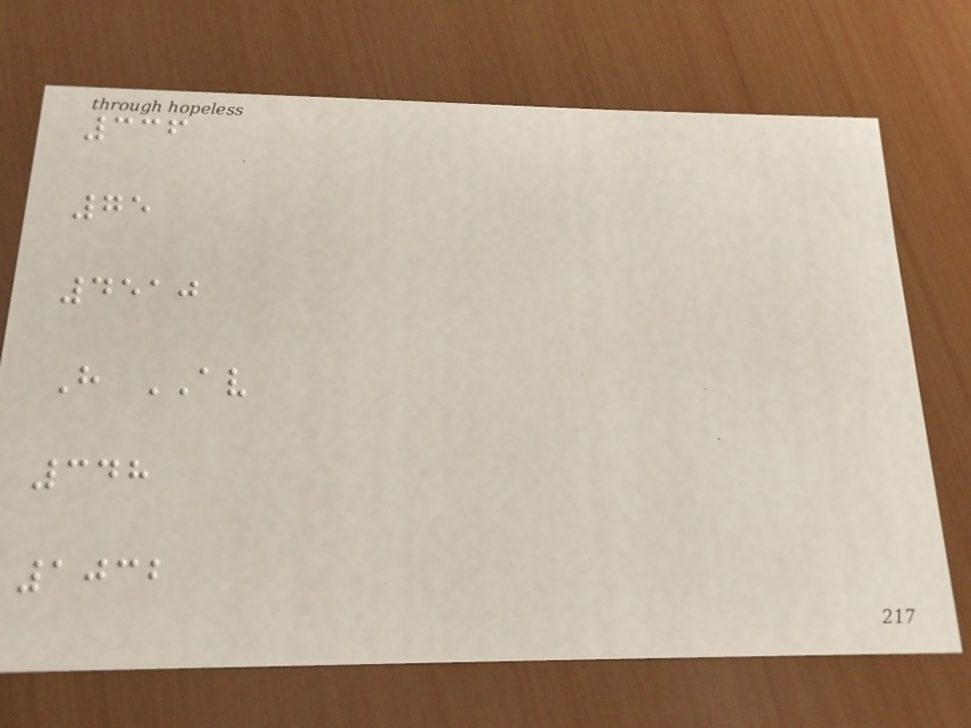336
75
4510
H AV
348
1032
